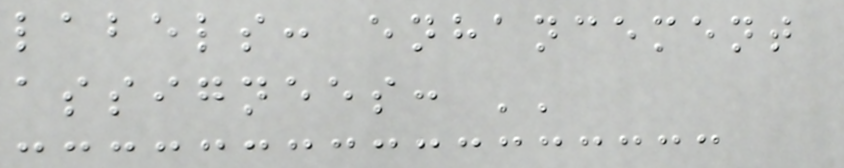labels: enhancement
assignees: ''
